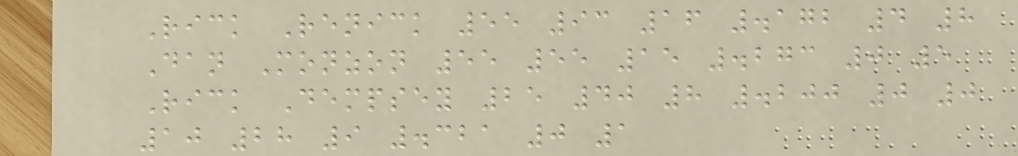Rick Renick 55 93 16 .172 4 8
Dan Monzon 55 55 15 .273 0 5
Rick Dempsey 25 40 8 .200 0 0
10 28 9 .321 0 1
